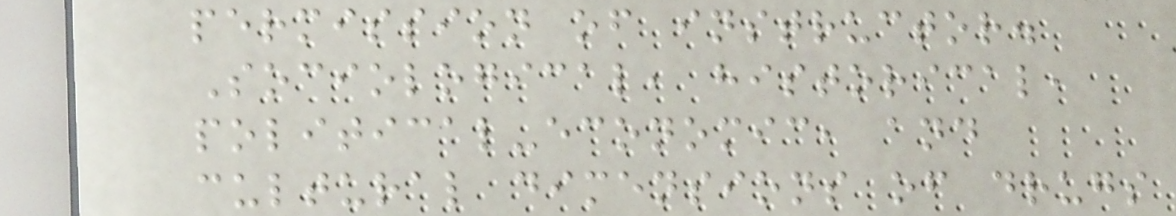permission of instructor.
Sociological, historical,
political-economic, and
cultural dimensions of drugs
